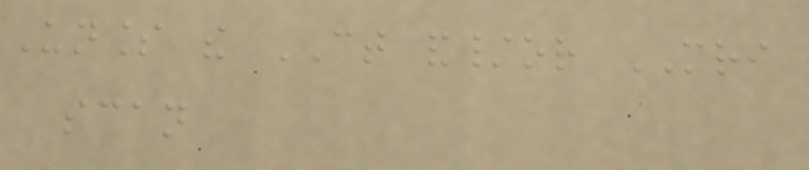Unless the CT and/or MRI
scan
